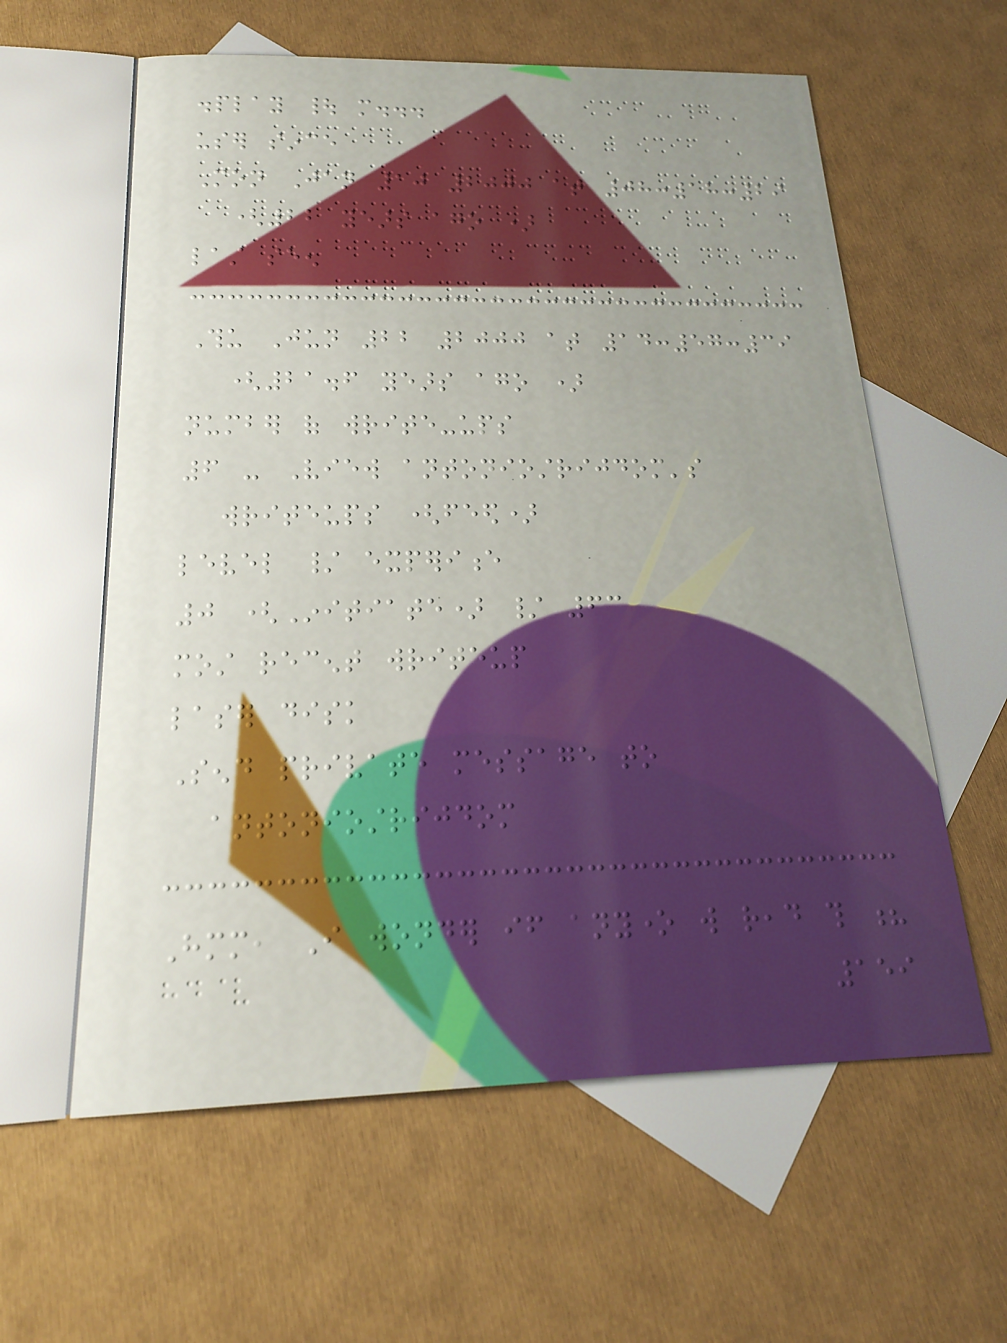display | more...
user since
Mon Jan 10 2000 at 08:18:29
(22 years ago )
last seen
Thu Jun 22 2000 at 14:57:39
(21.6 years ago )
number of write-ups
6 - View antoniostrijdom's
writeups (feed)
level / experience
0 (Initiate) / 63
most recent writeup
laser disk
Send private message to
antoniostrijdom
Hmm, I wonder if anyone will read this ?
159
